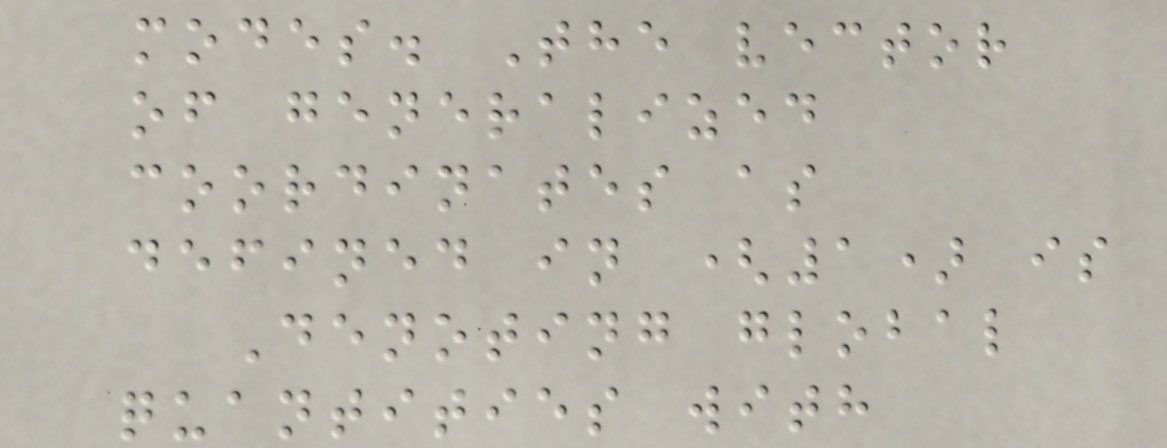modes. The vector
of generalized
coordinates as
defined in (1) is
Denoting global
quantities with
